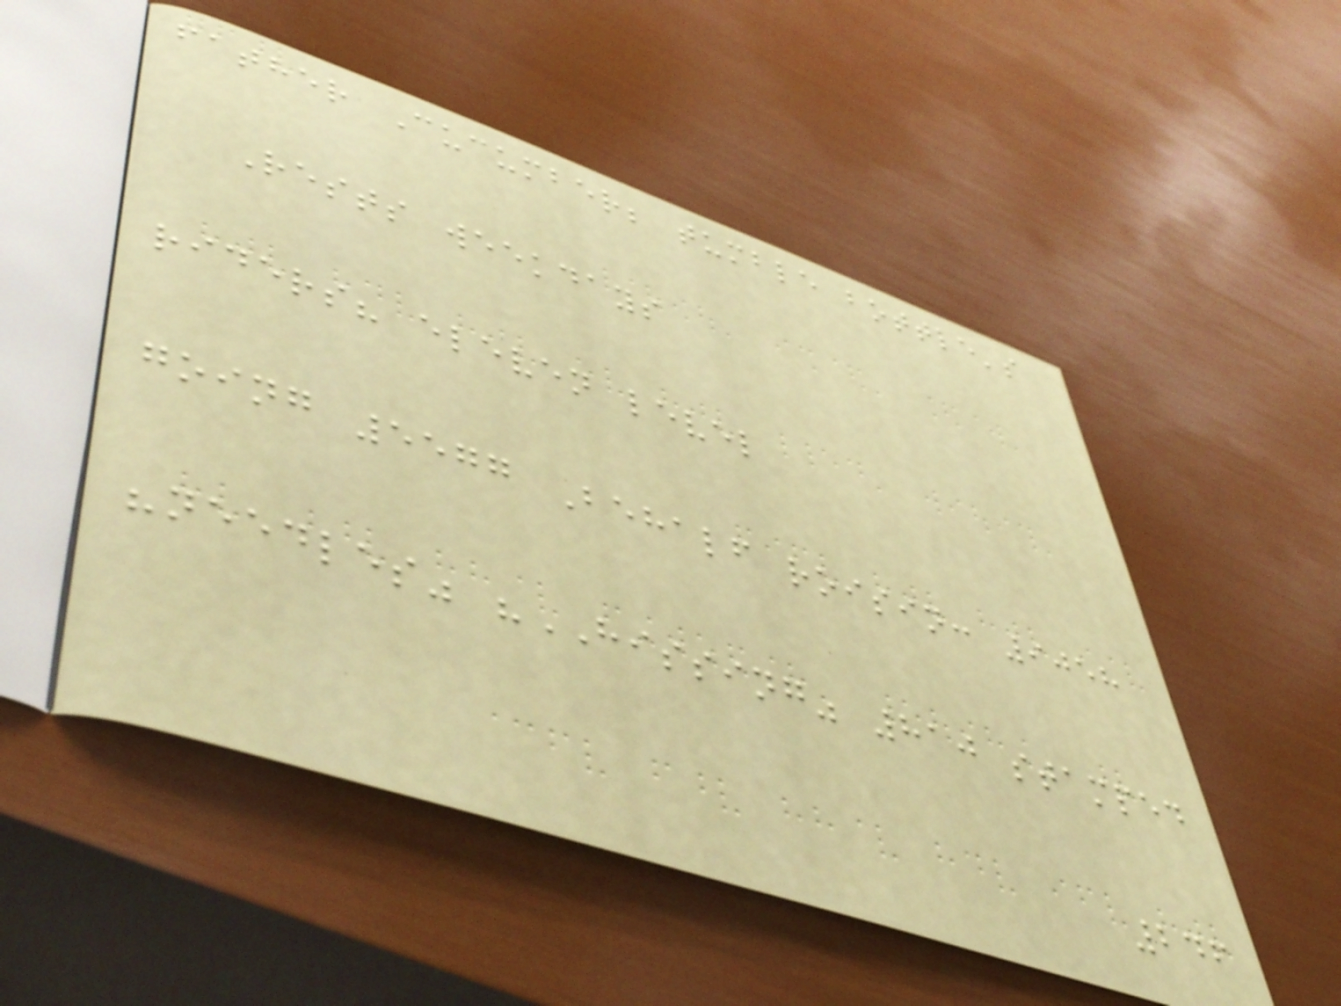father Cucumber; tumble bottle's
Rests weekdays
riders? eleven level
going 5577 Behalf roisin: 9058
"needles" "HISSING" 810 stamped
246
